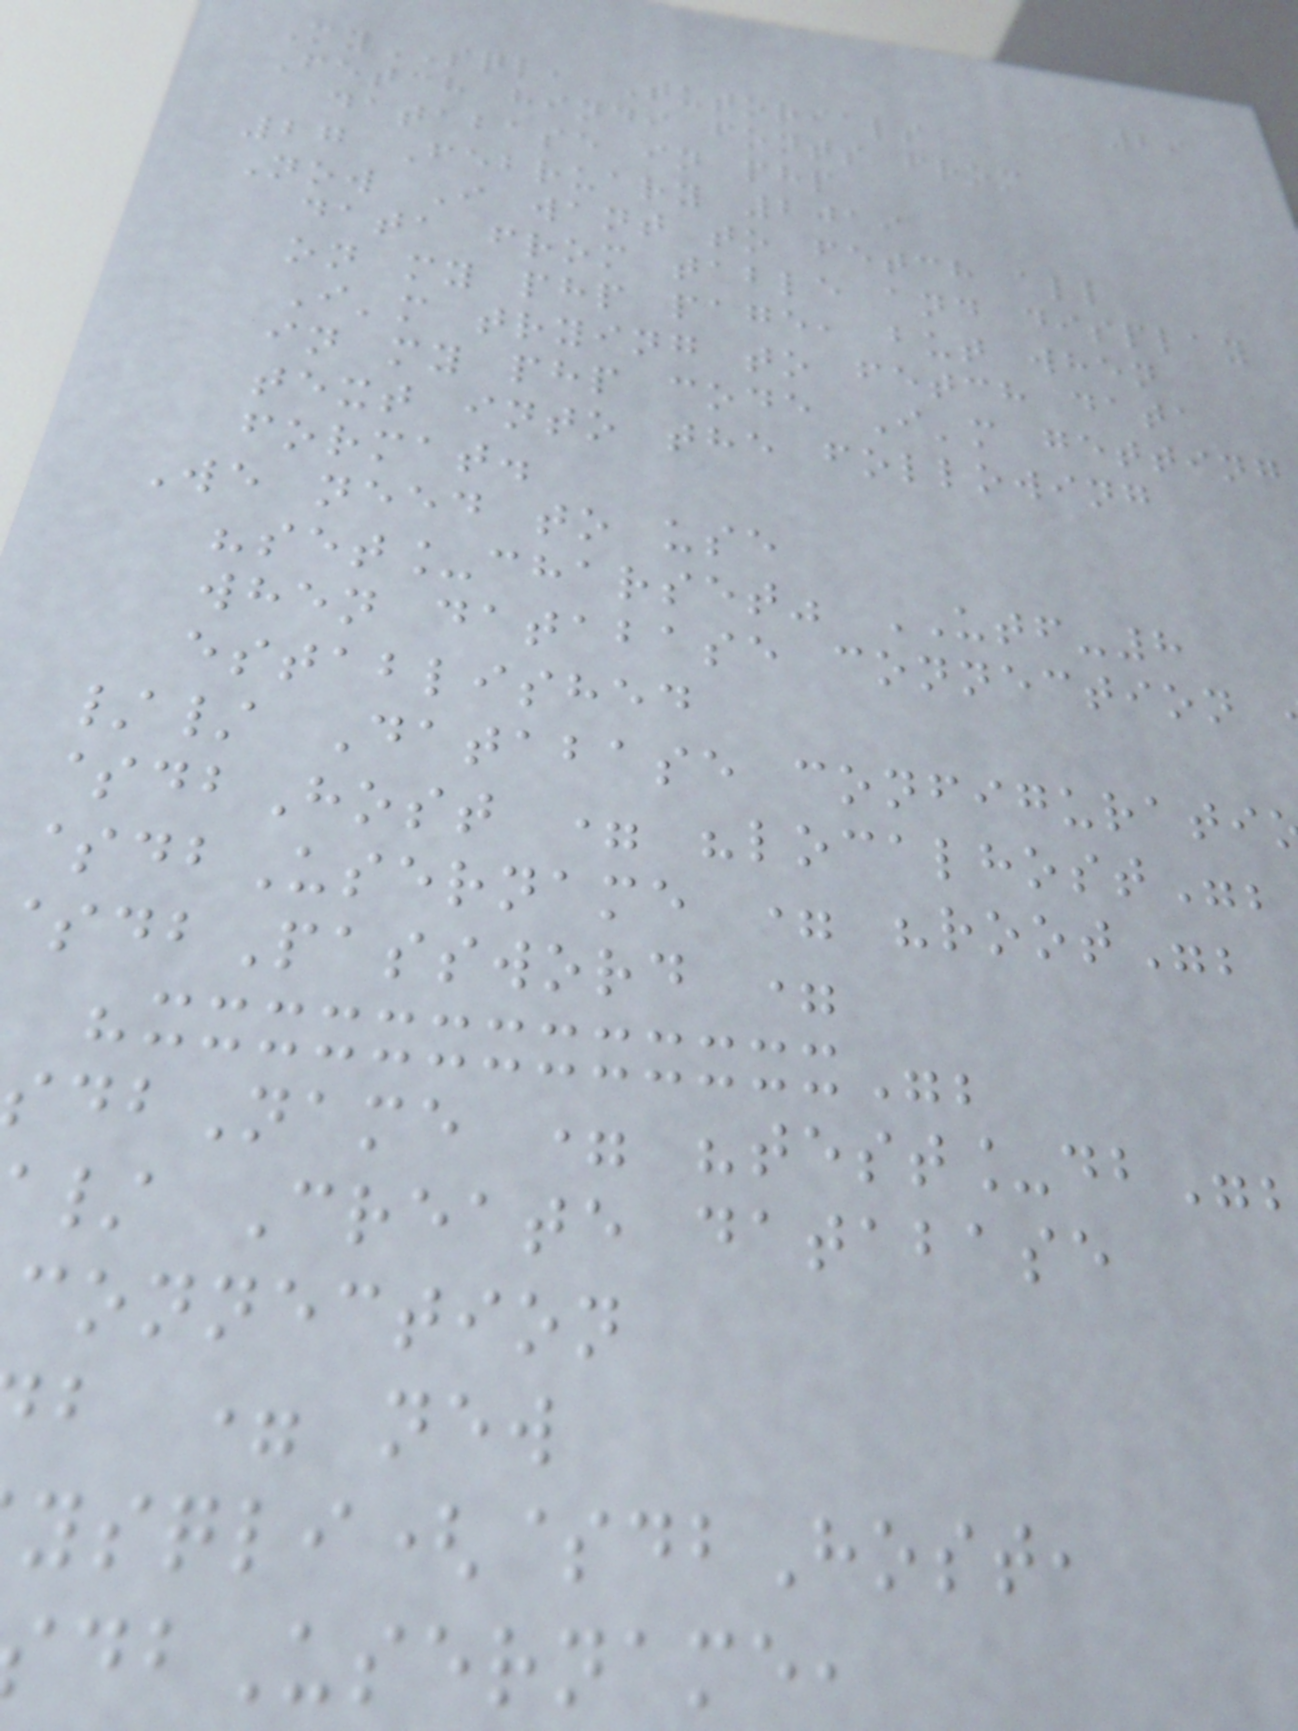29
MySQL, Tutorials
Fetch hindi fonts from
database in php
27 February 2019
Now I want to fetch all
data from table and display
on my php page, but when
I'm trying to fetch data
in my php code I'm getting
text into the following
format.
We need to use
"set_charset" UTF-8
when database connection
established
// Database configurati
$dbHost = "localhost";
$dbUsername = "root";
dbPassword =
"xxxxxxxxxxxxx";
dbName = "test_db
/ Create database
connection
b = new
ysqli($dbHost,
dbUsername,
